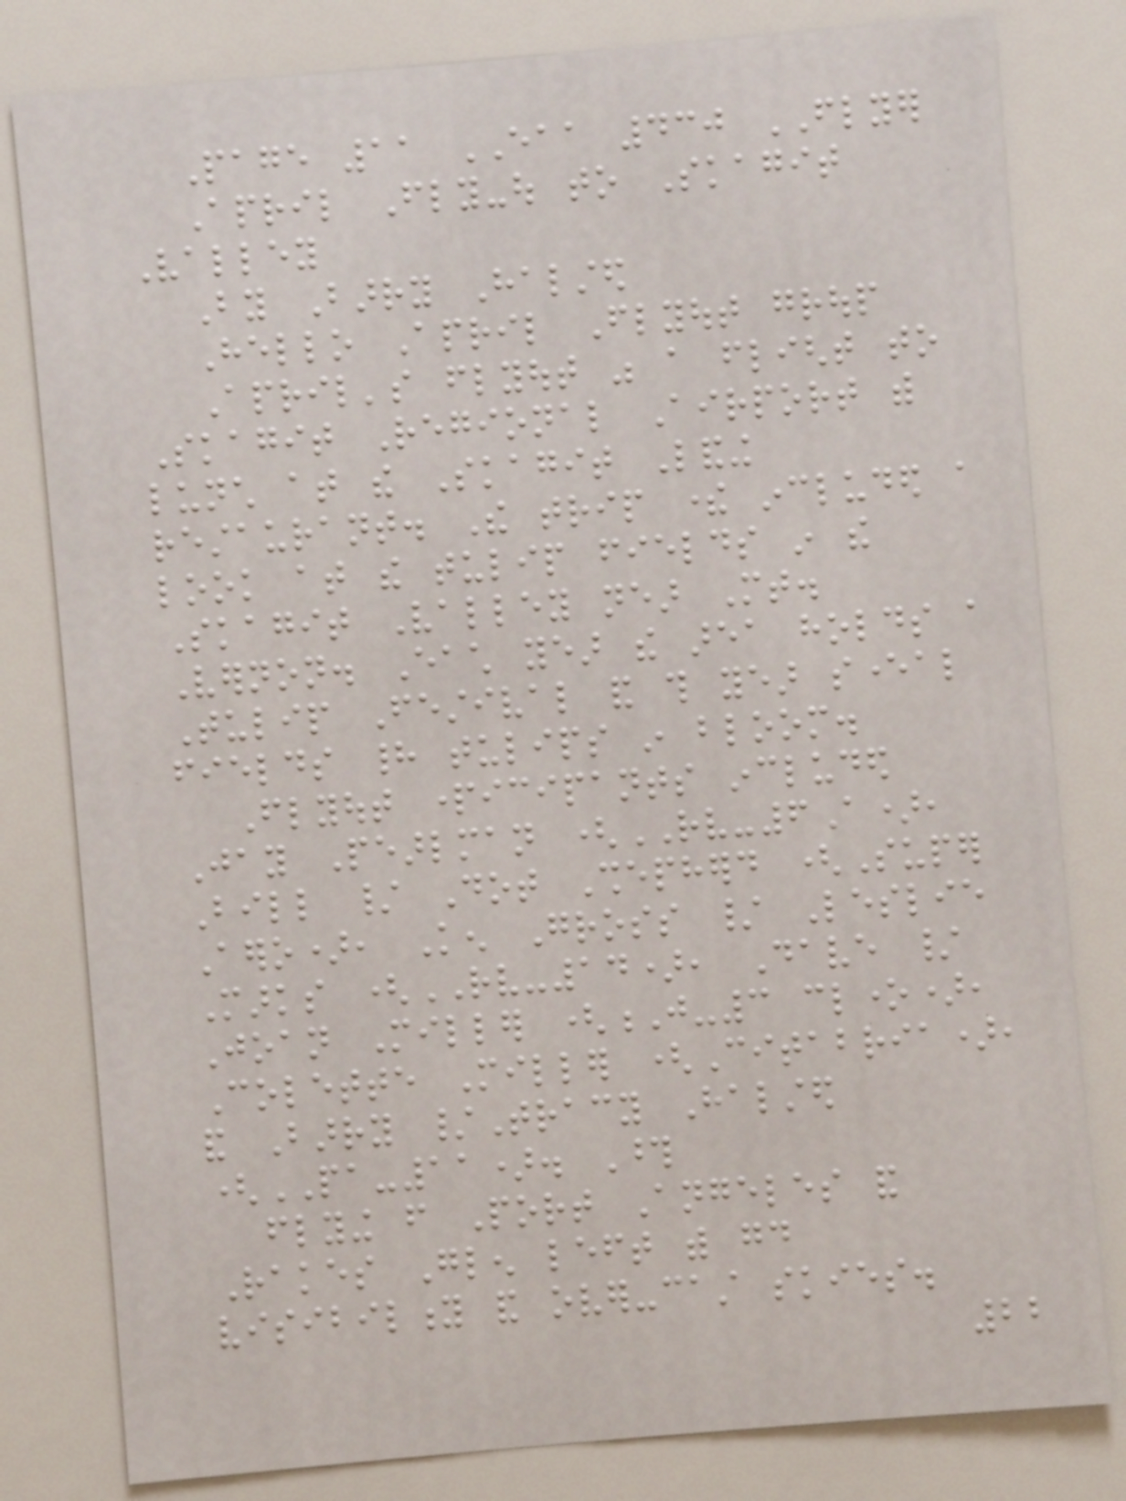Page 11 EAA 430 FLYER
April Fly-out to Skagit
Valley
By Barry Halsted
Hello April Flyout group
April's flyout was a flight to
Skagit Regional Airport with
lunch at the Skagit Landing
restaurant. The trip there included a
look at the tulip fields in the
Skagit Valley near Mt.
Vernon. Each year the area holds a
Tulip Festival and this year several
fields had tulips in bloom.
Flyout participants included
Jay Pearlman (RV-6A),
Bill / Dot Shepherd (Super
Aero), Ken Gross / Leslie
Marks (RV-14), Dave /
Joan Miller (J-3 clone),
Colette Miller (Citabria),
and Barry /Tracy Halsted
(PA-11). Those
flying from Port Angeles and
Rakes Glen left with good
visibility and over-cast skies.
22
